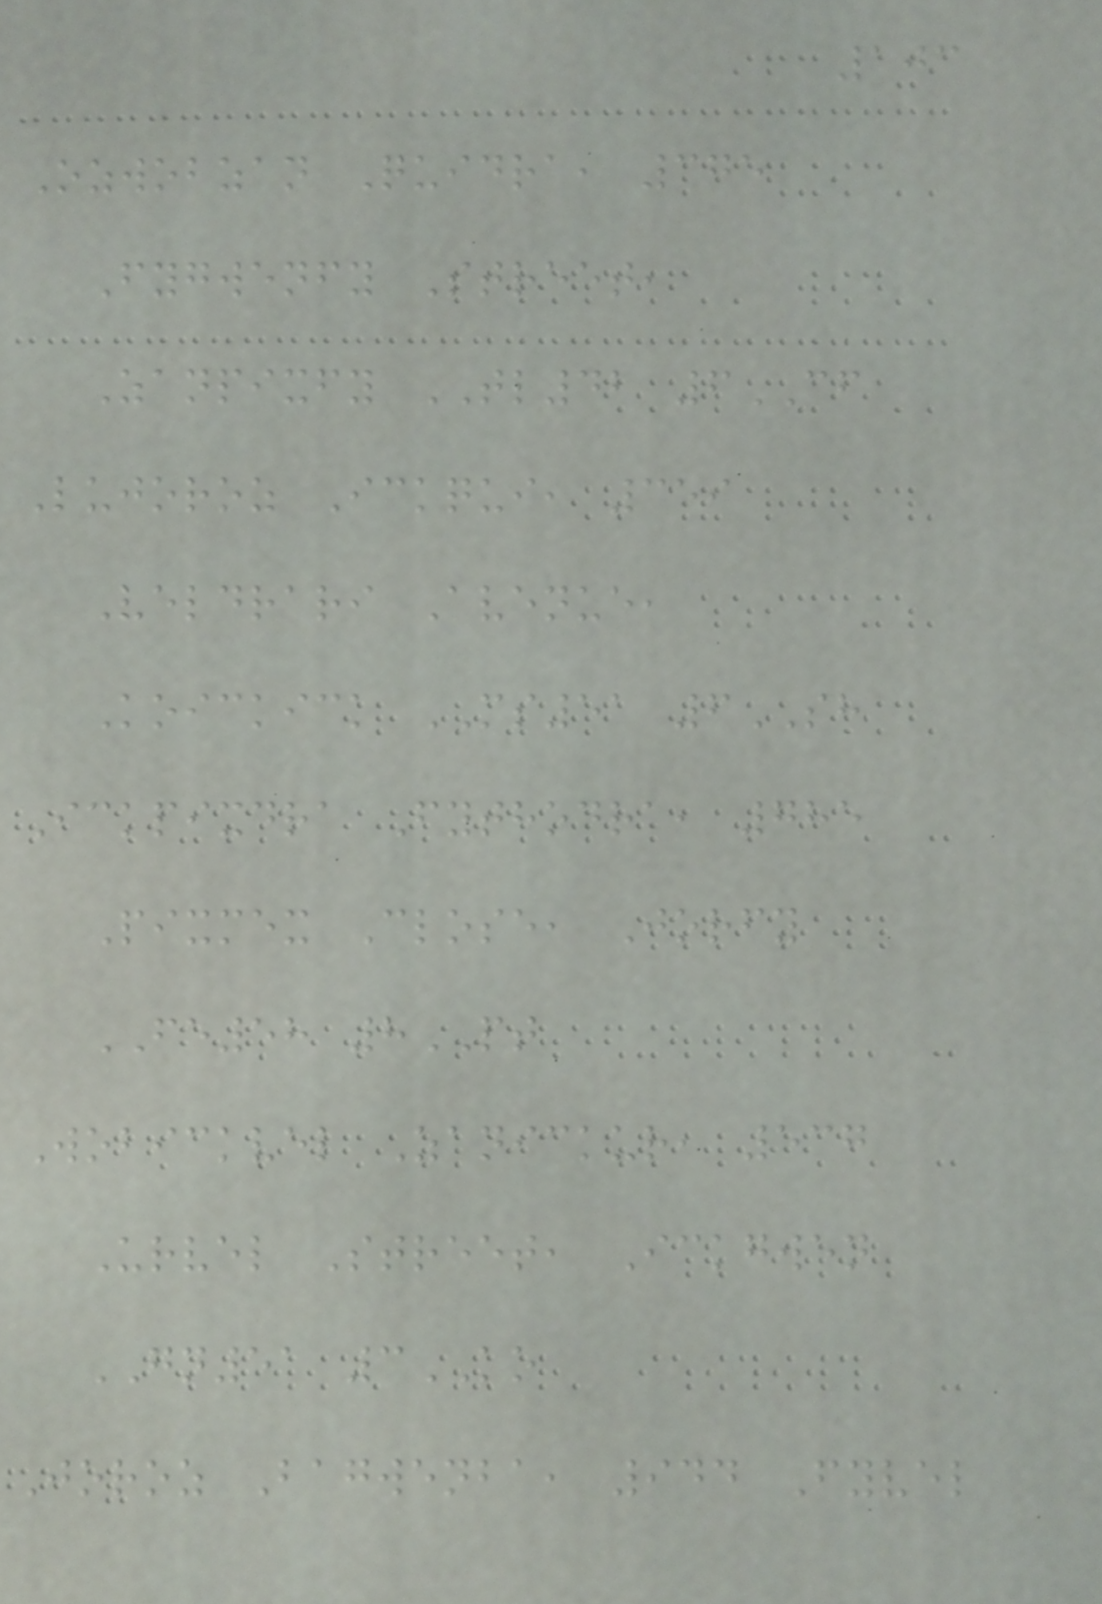103
Ozwobzan Quidra, 375
Fygwenfy Street,
Zanpixfy TL42 6CF
Lujoroz Ickqui, 359
Veldrari Avenue,
Koickick MS51 6SH
Ickpixdra Fythodra, 785
Pixmex Close, Jorfy
FE58 8PT
Wobickvel Zanickur, 537
Urvel Street, Ickgwen
GN51 3KO
Joroz Bagwenba, 944 Fyvel
